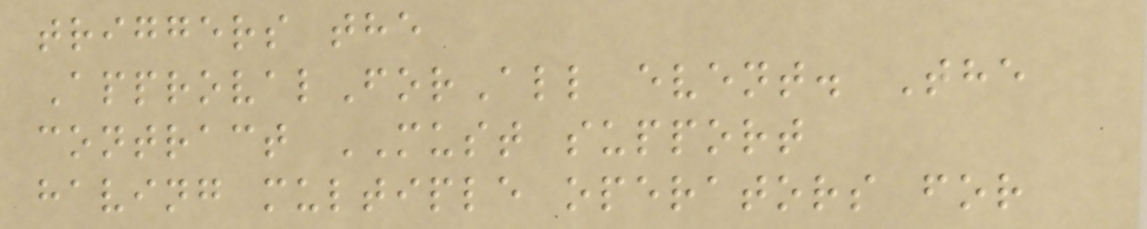triggers the
ApprovalForAll event. The
contract MUST support
having multiple operators for
